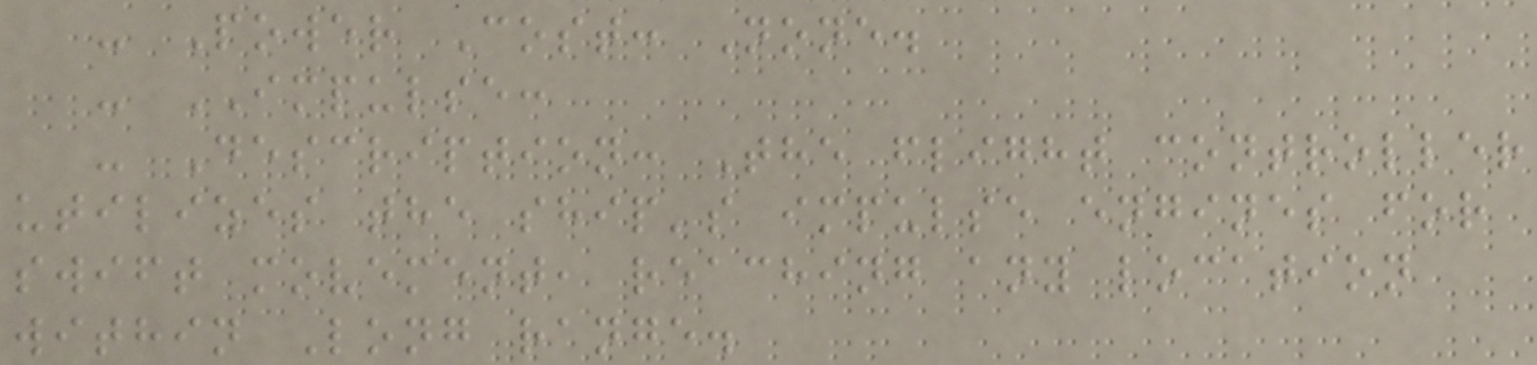- Power Cost: None.
- IMPULSE:
- Description: The flight controller
utilizes the ship's impulse engines for
swift movement, reaching any location
within Long range.
